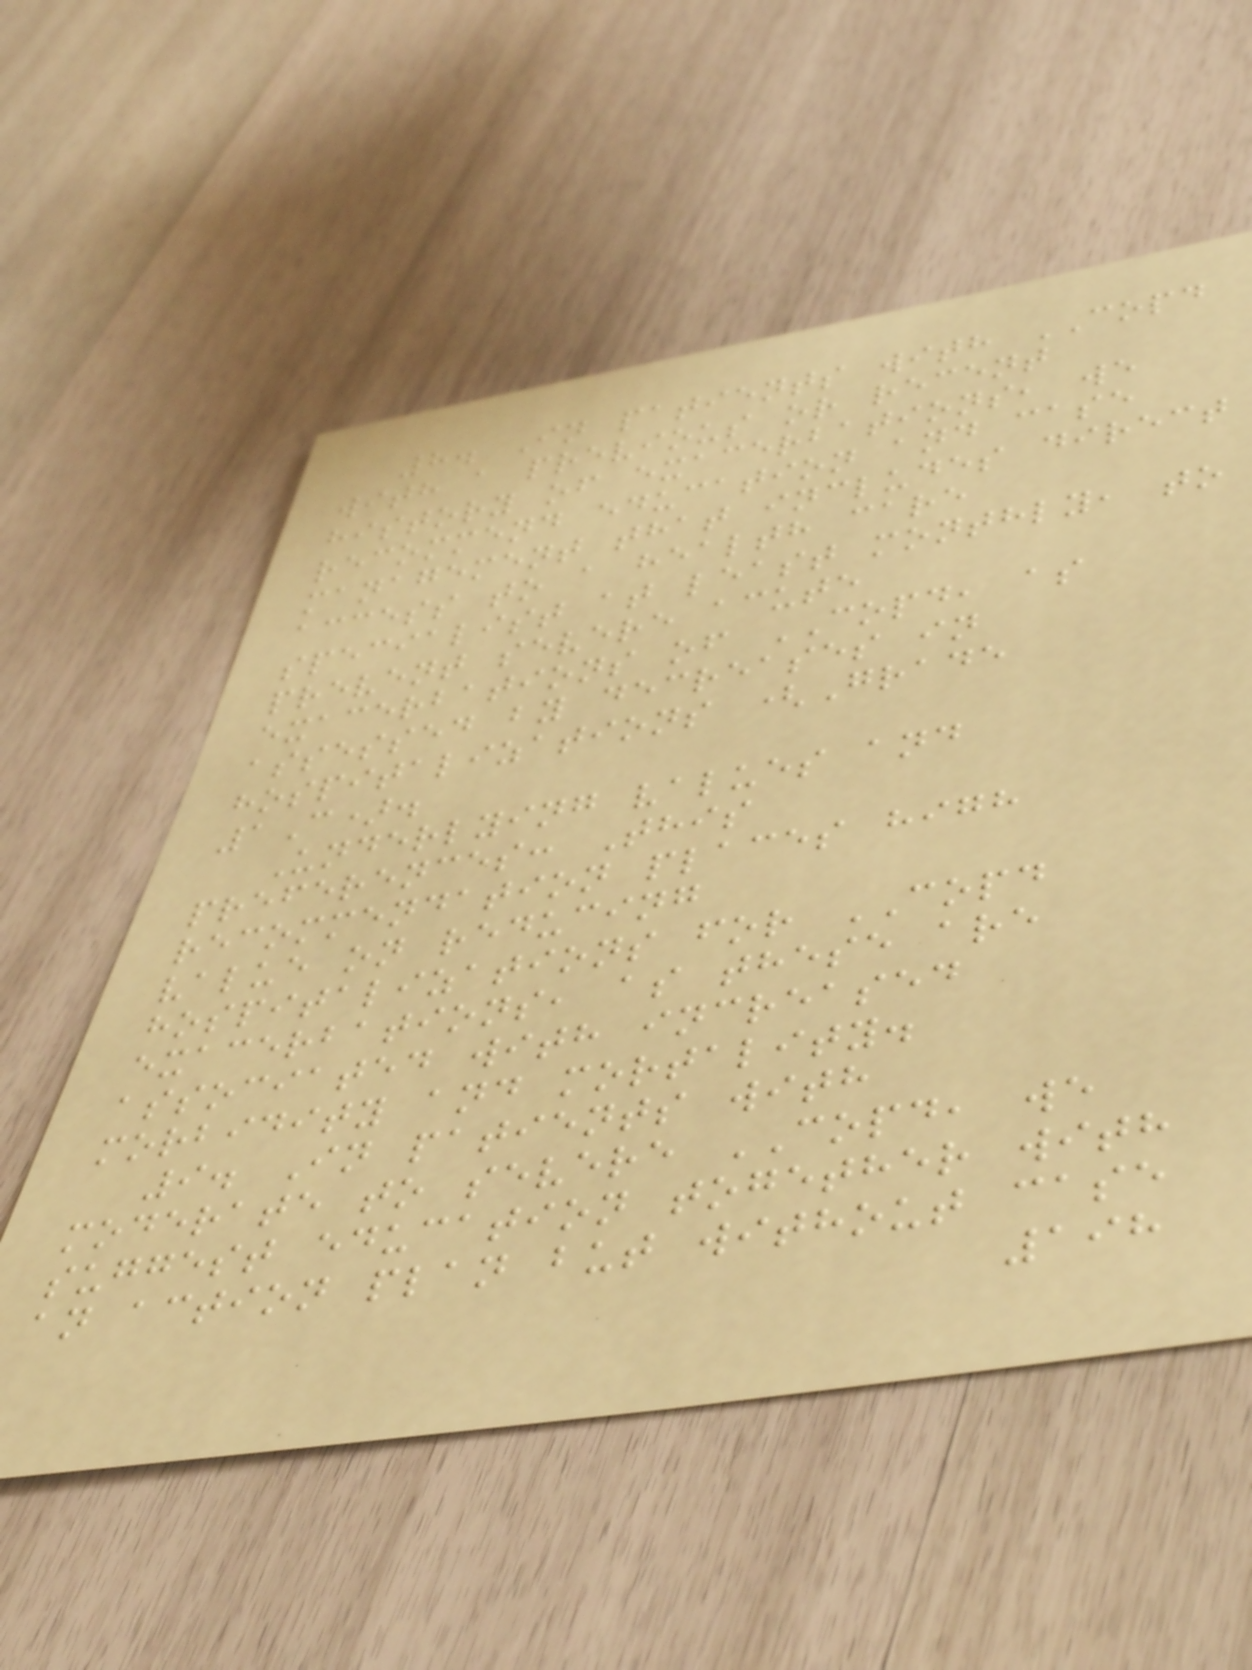8. In patients with COPD
with a previous or recent
history of exacerbations, we
recommend education and case
management that includes direct
access to a health care
specialist at least monthly, to
prevent severe acute
exacerbations of COPD, as
assessed by decreases in
hospitalizations (Grade
1C).
Underlying values and
preferences: This
recommendation places high
value on reducing
hospitalizations for COPD
exacerbations, as these are
associated with increased
morbidity and mortality.
9. In patients with
moderate to severe COPD, we
suggest education together with
an action plan but without case
198
